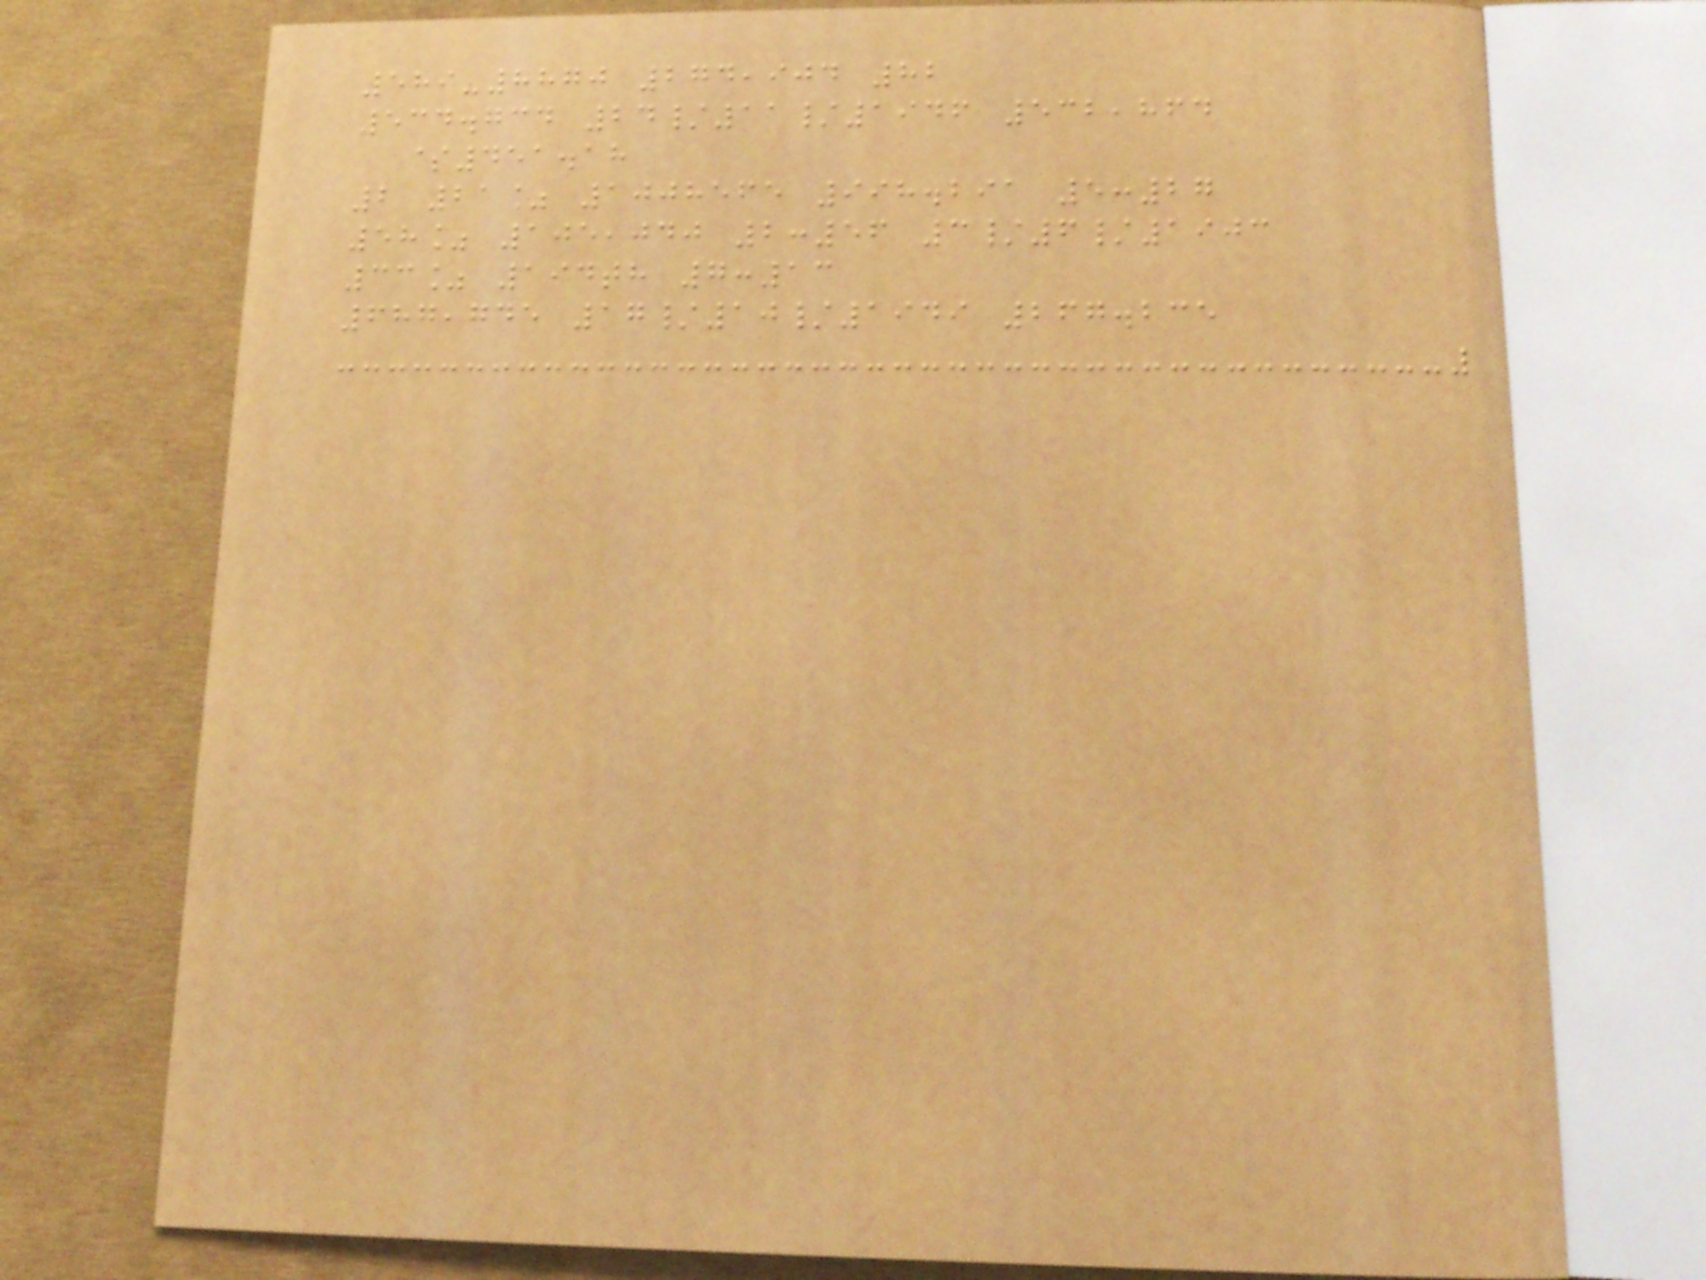589-8870 274,904 82
534.734 24/11/1946 532,864
$451.18
2 21% 1008565 998.291 5:27
58% 105,040 2:56 3/6/1903
33% 194th 7:13
687,745 17/10/1949 267.235
